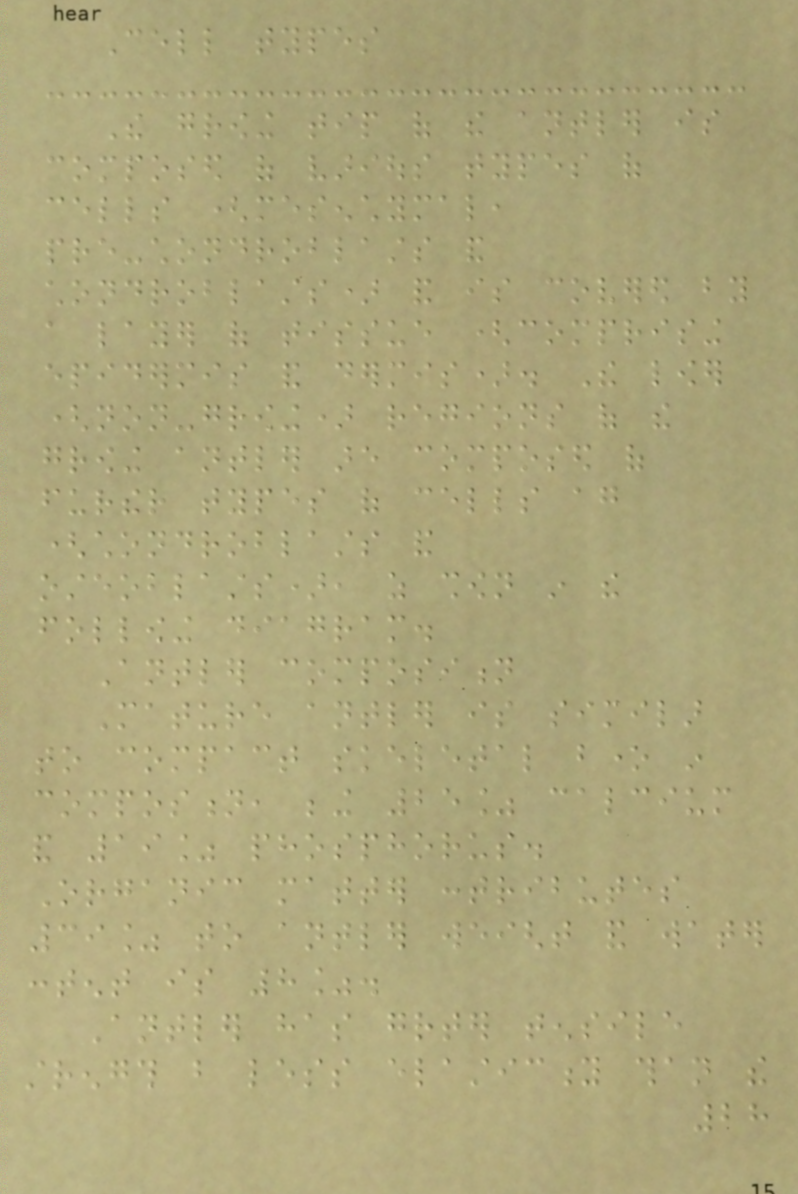Cell types
The growing tip of the antler is
composed of various types of
cells (mesenchymal,
pre-chondroblasts and
chondroblasts) and is covered by
a layer of tissue (comprising
epidermis and dermis). The lower
(non-growing) regions of the
growing antler are composed of
further types of cells again
(chondroblasts and
osteoblasts), as shown in the
following diagram.
Antler composition
Mature antler is similar
to compact skeletal bone in
compostion, being 25% calcium
and 19% phosphorus.
Organic matter contributes
39% to antler weight and water
content is 8%.
Antler has greater tensile
strength but less elasticity than the
28
